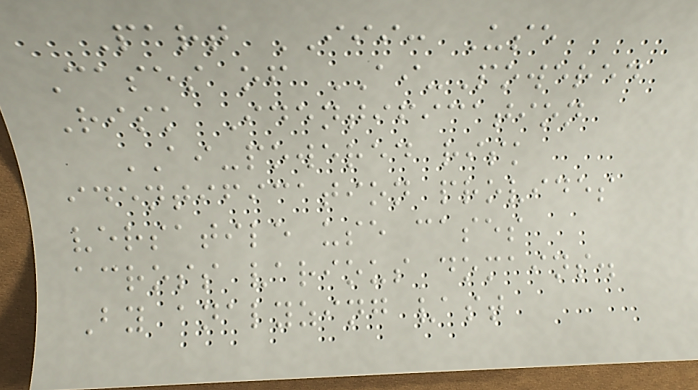Part III: Use
Cases of AI-Powered
Risk Identification
AI-powered risk
identification provides
versatile use cases
across various domains.
By analyzing vast
